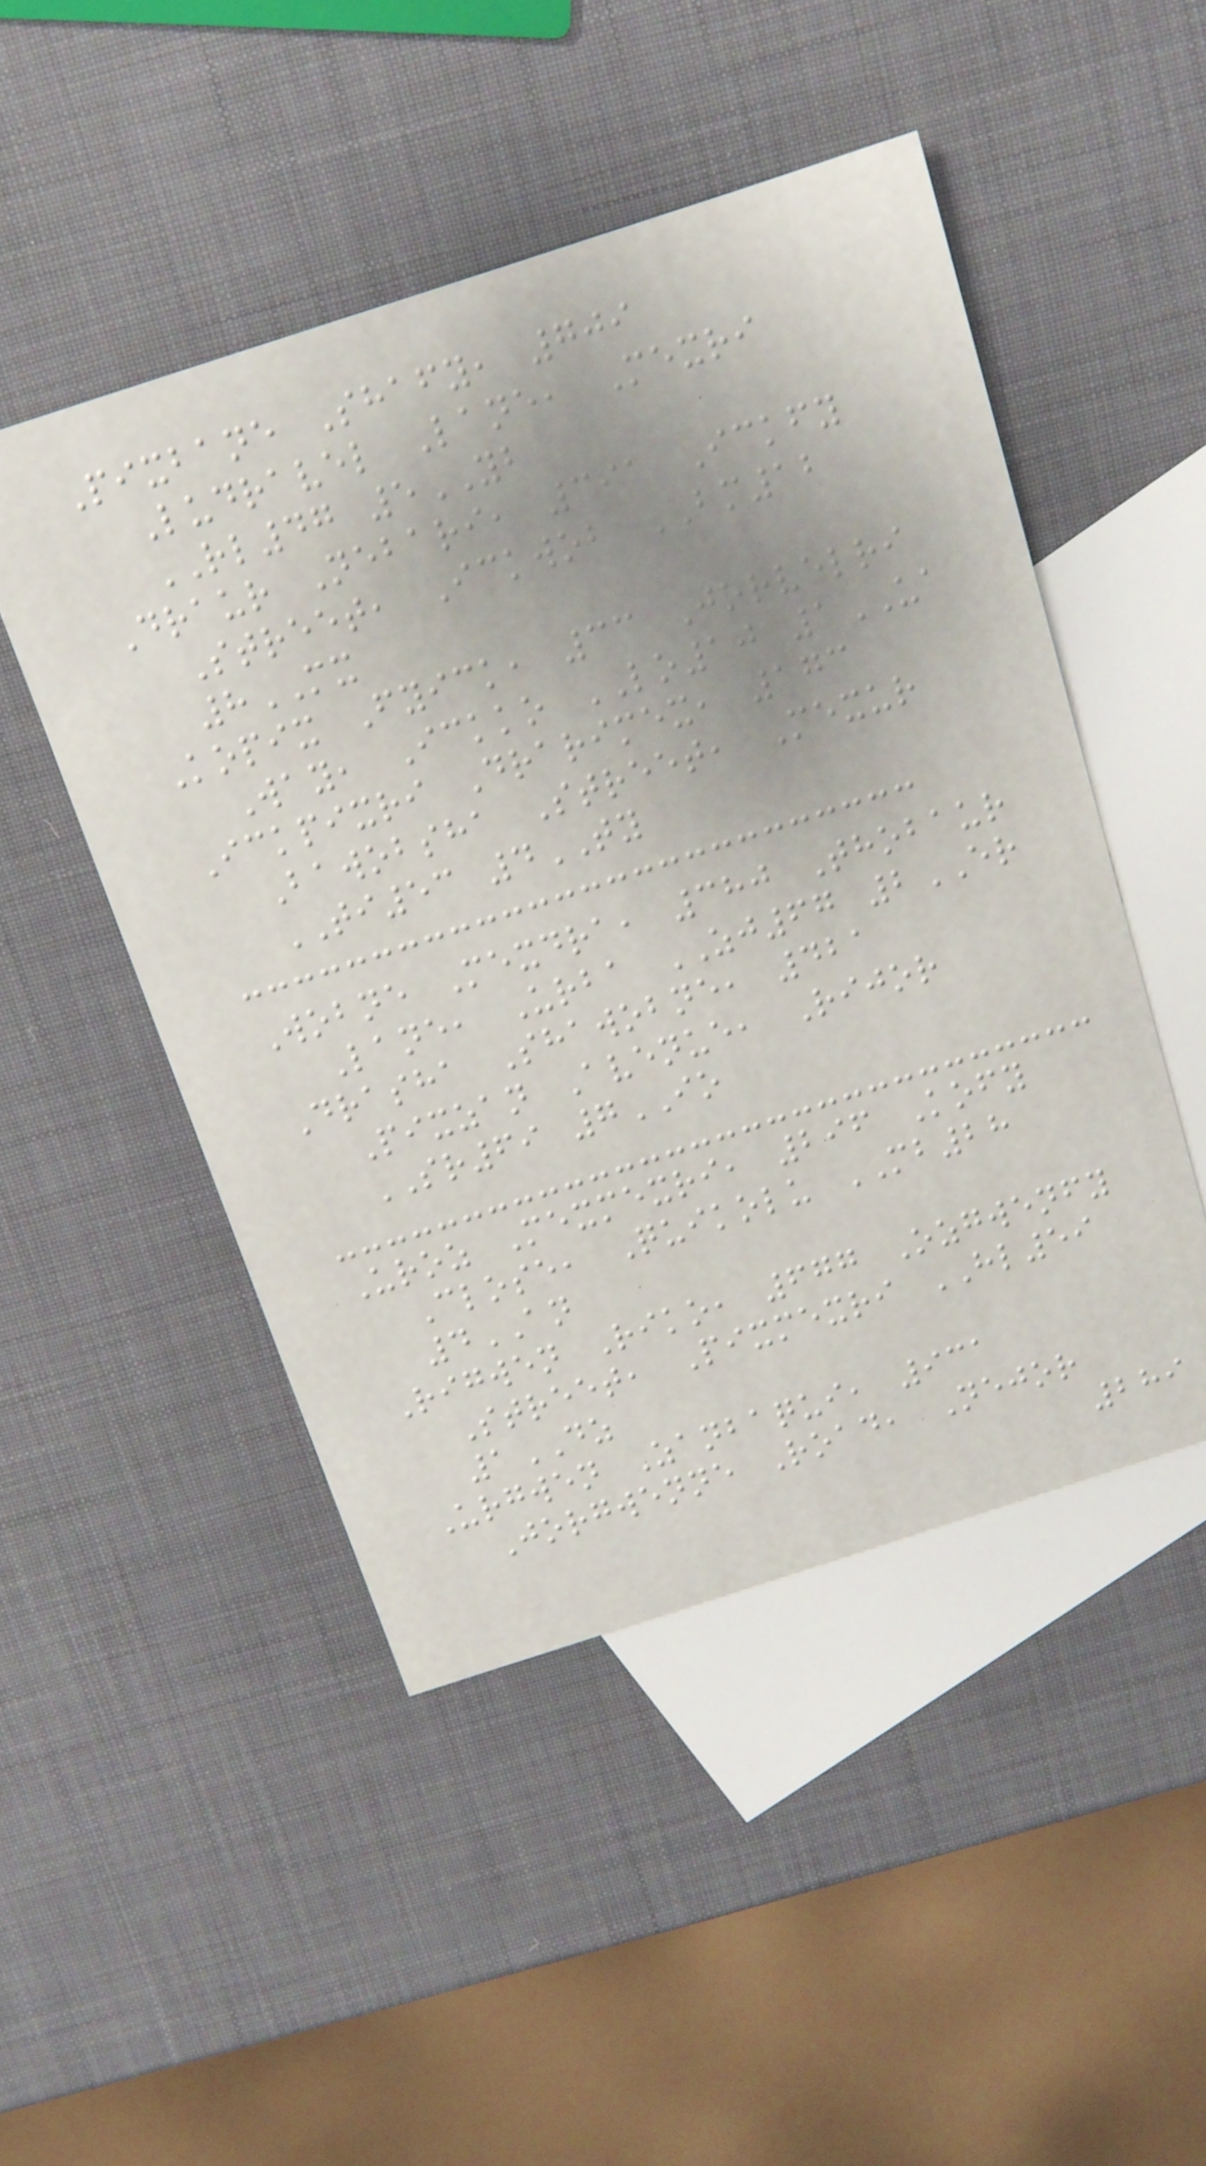Pixbane Shafy, 709
Ludravel Lane, Mexri
RL47 5YB
Draur Nebari, 391 Ickfy
Street, Ickwob BM12
8MX
Kopix Fyick, 33 Jorvelri
Way, Ickko LO10 1UA
Ickpixri Drarimex, 173
Bawobsha Street, Mexur
TI53 4TY
Wobne Mexdra, 380 Thobaur
Lane, Urba ZJ67 2ER
Drasha Shawobne, 421
Pixzan Avenue, Rijor
SR69 7IO
Uroz Mexmexri, 296 Kofy
Close, Quikolu MB28
4AN
Rigwen Riko, 677 Ozgwenfy
Street, Pixmexri HL59
1DZ
Urgwen Zanbaqui, 931
Jorgwenne Road, Nejor
289
